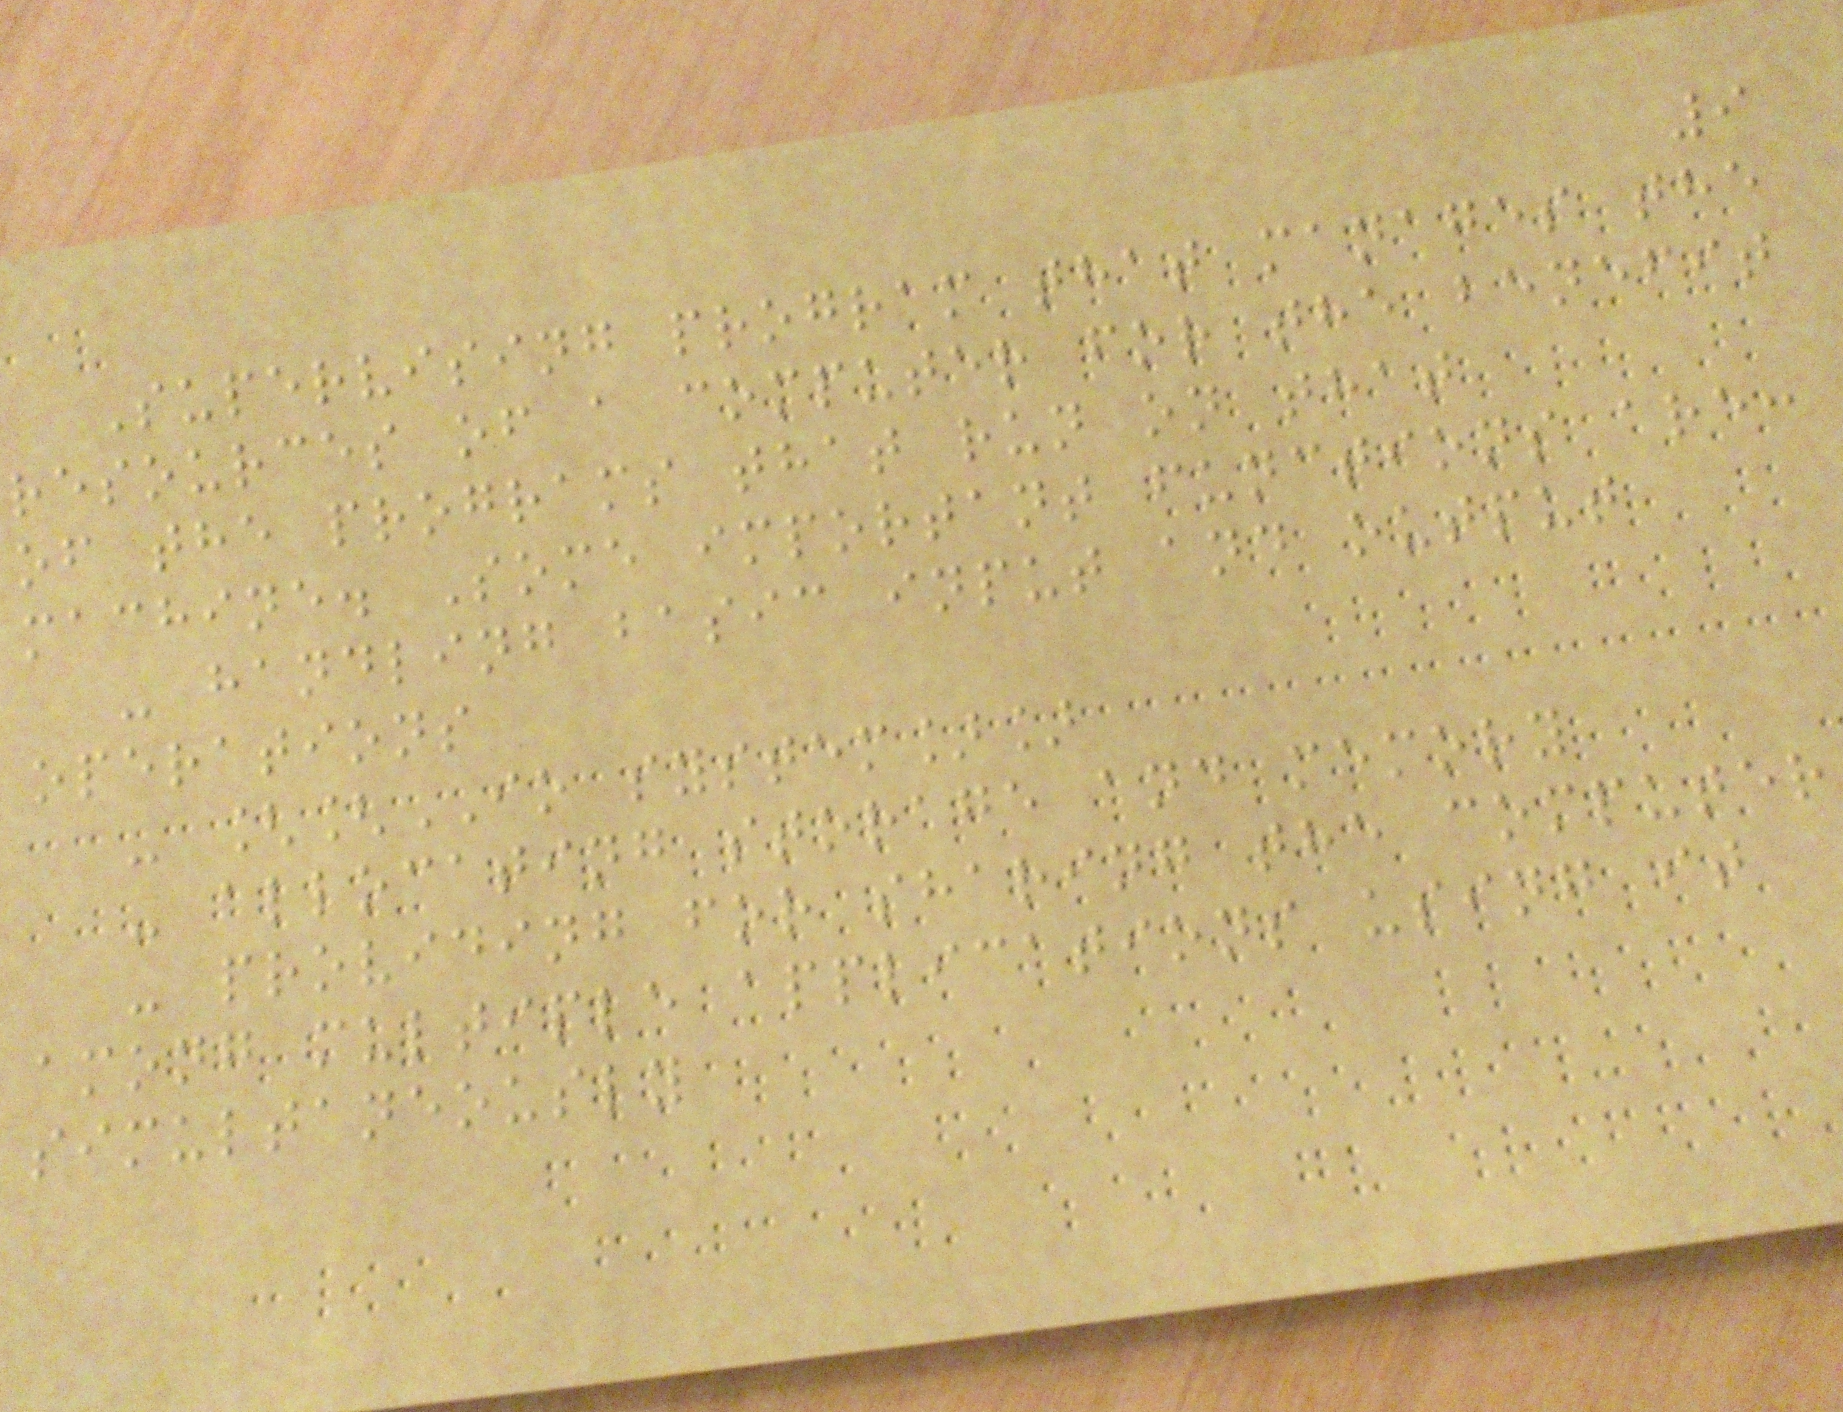9
Supervising program that manages the
resources of a computer for the benefit
of the programs that run on that
machine. Some important functions are:
- handling basic input and output
operations
- [[IO system]]
- allocating storage and memory
- providing for sharing the computer
among multiple applications using it
simultaneously
